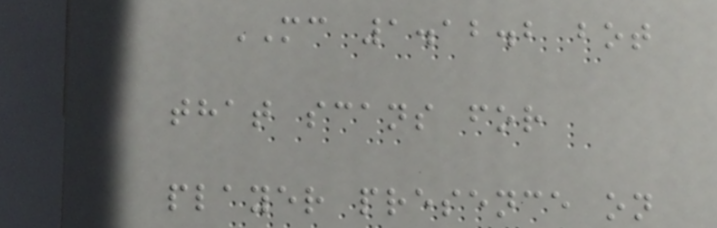MC 1.12.2 bot
that scans for
player presence on
